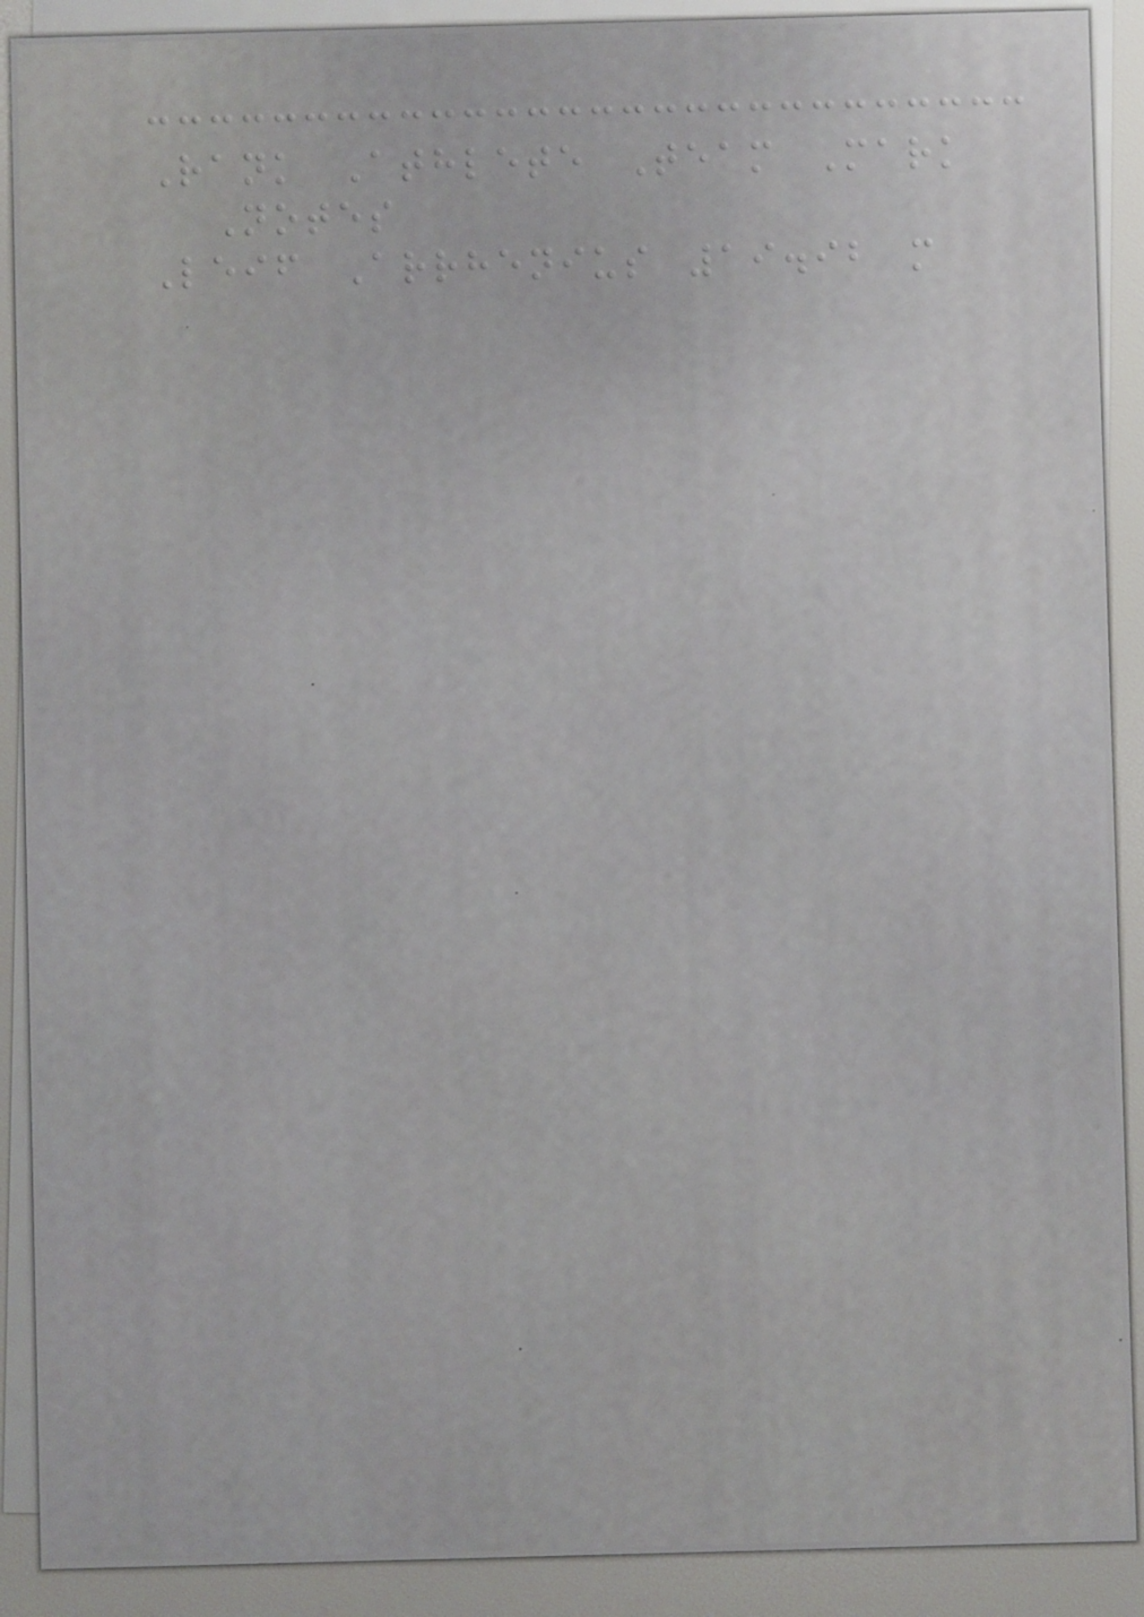Rank Athlete Team Mark
Notes
Leif Arrhenius 19.92 m
